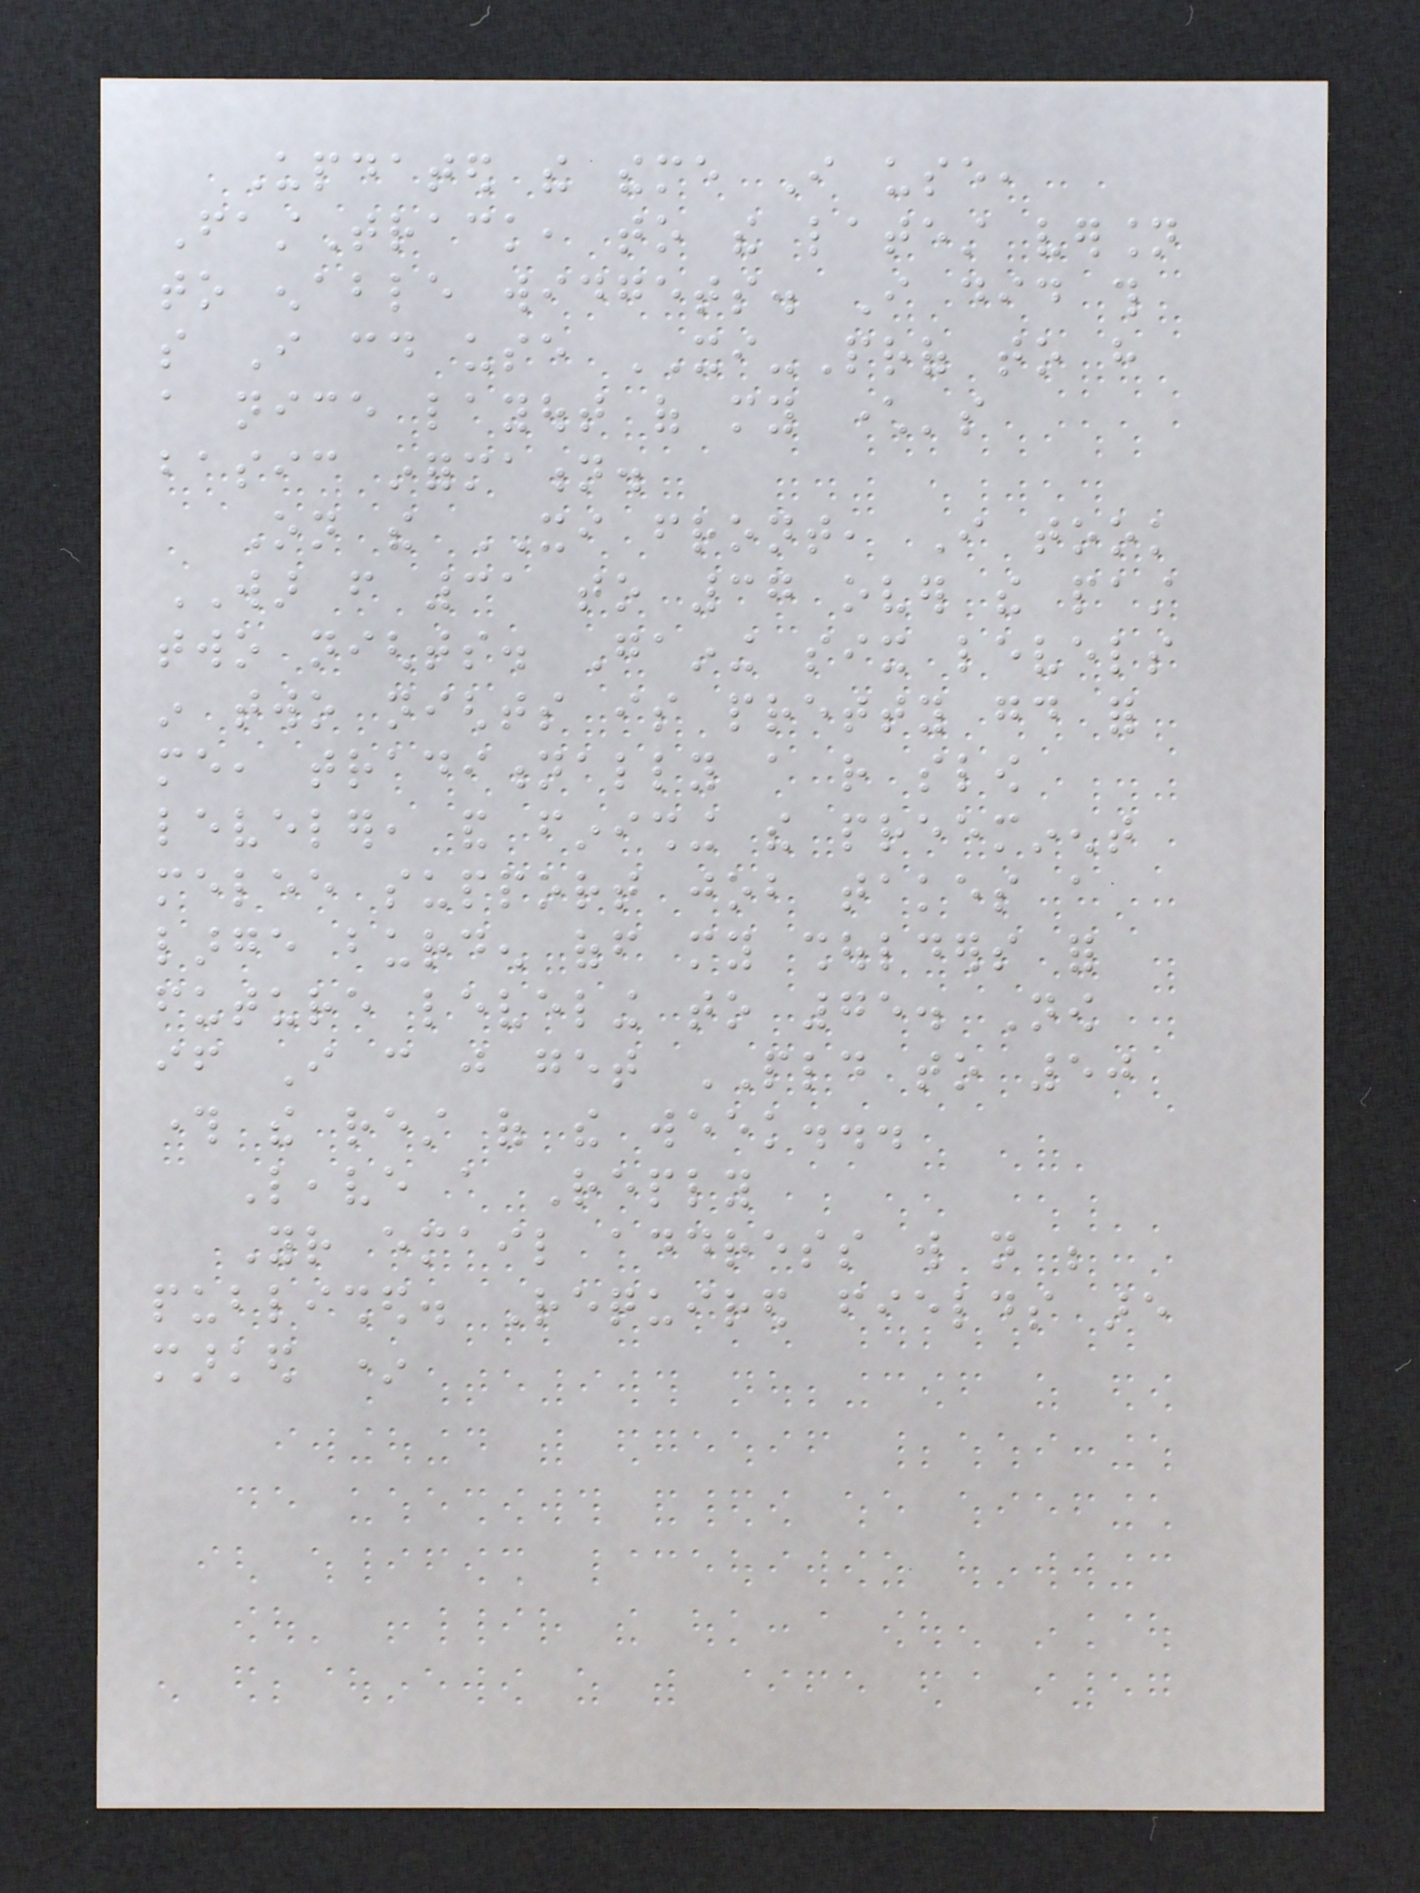Updated the theme I use,
FastTrack, to the latest version
to enable widgets. I did this
so I could use XI-Prof to have
a nice layout of my character's
basic information.
On the XI front, I took
WAR from 31 to 37 over the past
two nights. Gaining six levels
in two nights is pretty good for
me, traditionally a rather slow
leveler, and finishing the preeminent
melee support job takes a
large burden off my shoulders for
future leveling to 75. Now
if I can just get PLD to 50
through the rest of the week...
Leave a Reply
Your email address will not be
published. Required fields are
marked *
